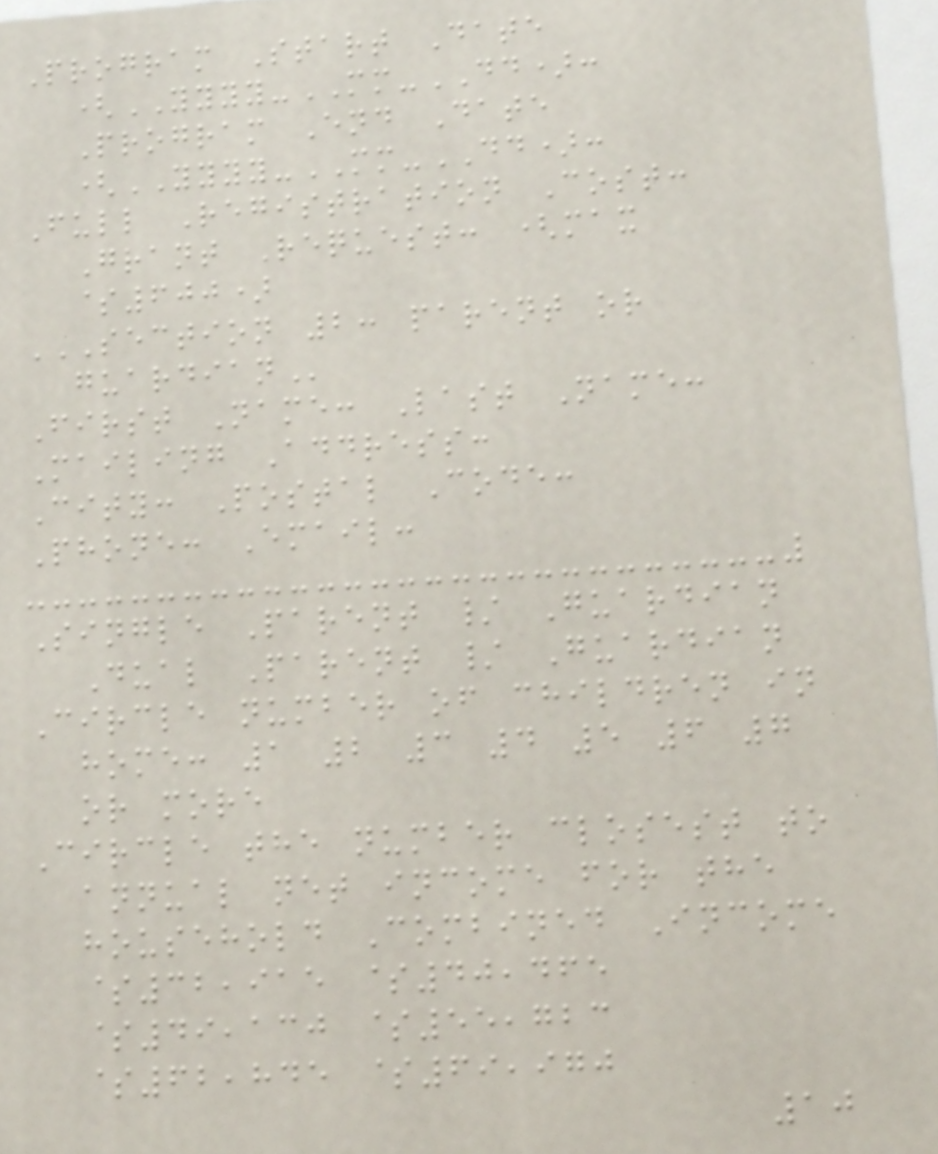Program Start Date
(YYYY-MM-DD):
Program End Date
(YYYY-MM-DD):
Full Registration Cost:
Grant Request: (max
$600)
SECTION 2: PARENT OR
GUARDIAN
First Name: Last Name:
Mailing Address:
City: Postal Code:
Phone: Email:
Single Parent / Guardian
Dual Parent / Guardian
Circle number of children in
home: 1 2 3 4 5 6 7
or more
Circle the number closest to
annual net income for the
household Combined Income
$32,915 $40,465
$49,130 $55,723
$62,845 $69,970
10
